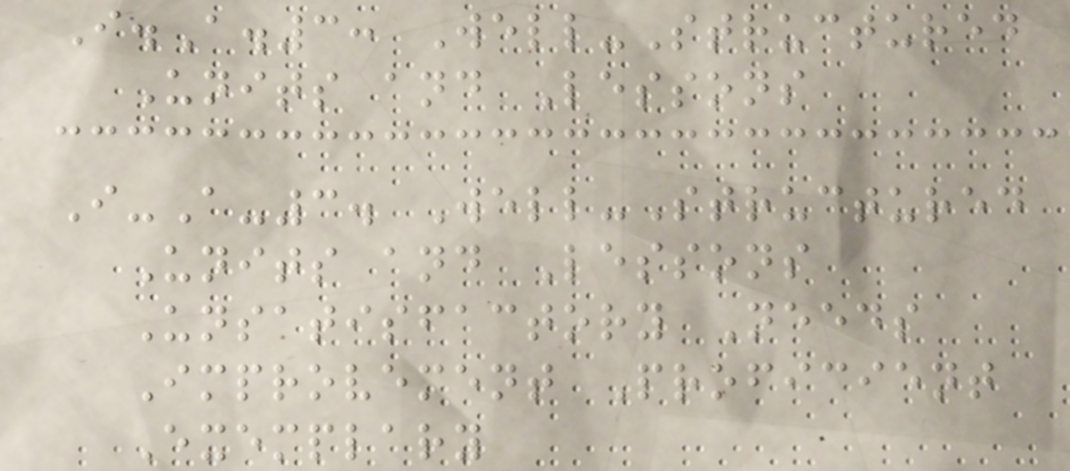I.A.3: Well-Structured
Units and Lessons
I-A-3. Well-Structured
Units and Lessons
Unsatisfactory Needs
Improvement Proficient
Exemplary
